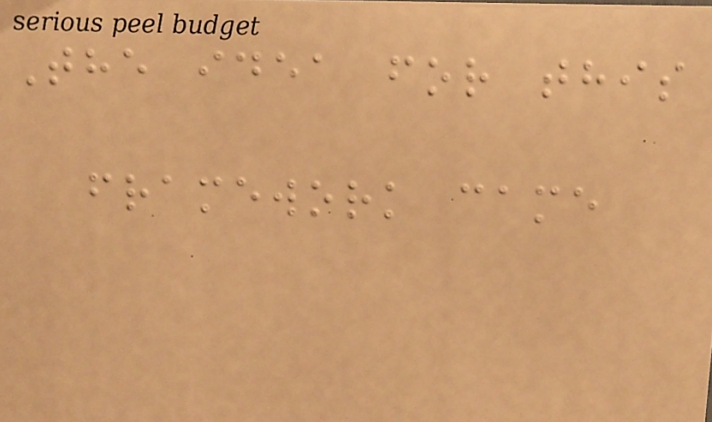The idea for this
framework came
